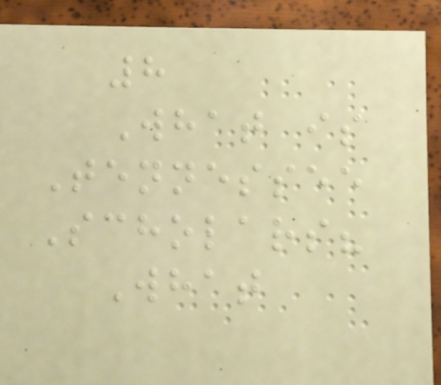8
What is
Tennessee
Scholars?
What
